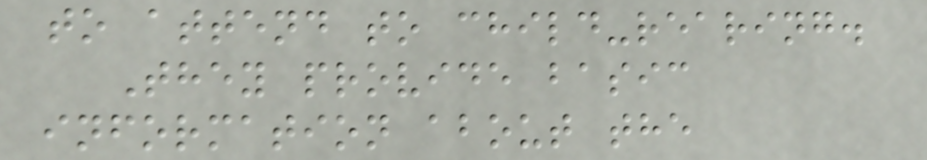to attend to child-rearing.
They provide basic
information about the
